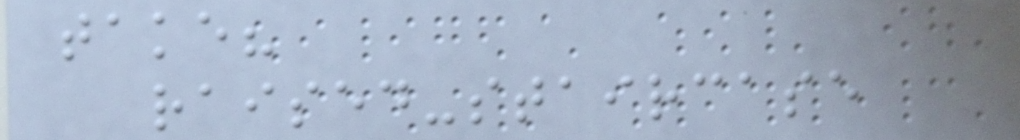take?
raised-staircase
